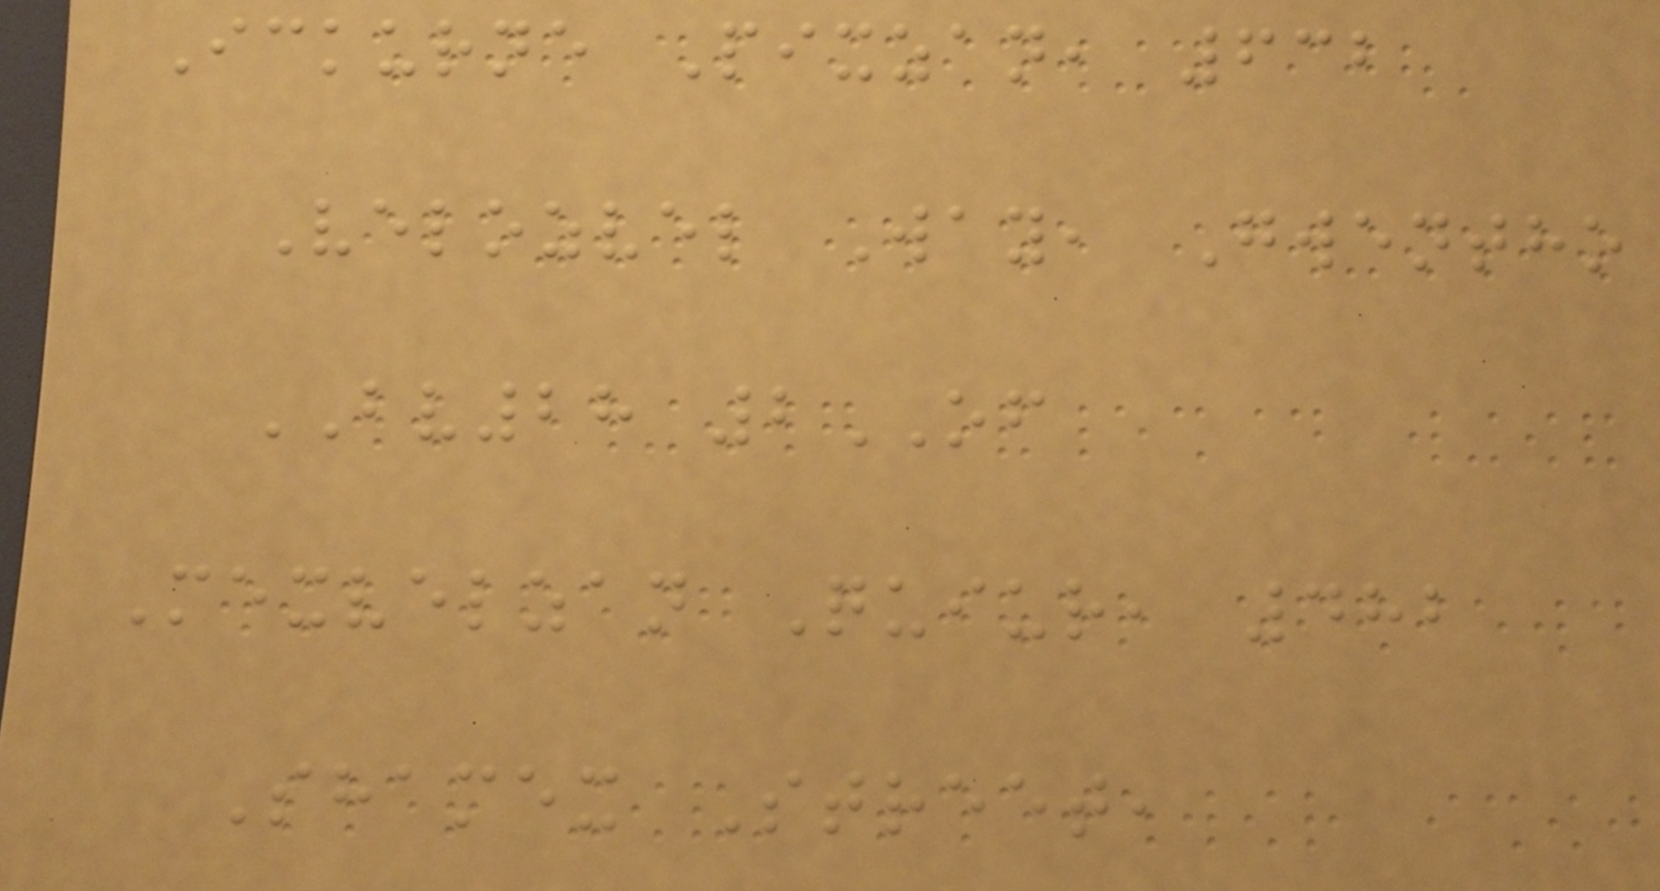Ickurne Pixzan, 632
Velozvel Way, Gwentho
BV28 2OF
Mexvelzan Quiur, 482
Shamex Street,
